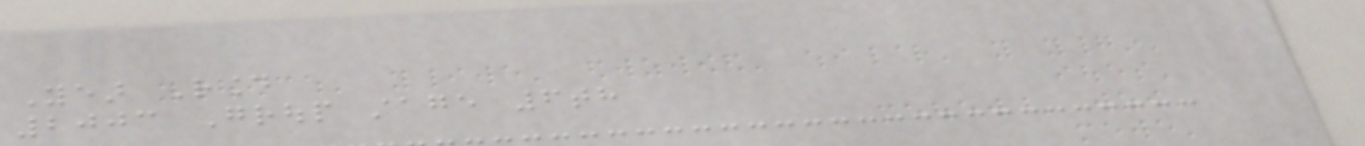Year Round
2003 Group stage 6th
